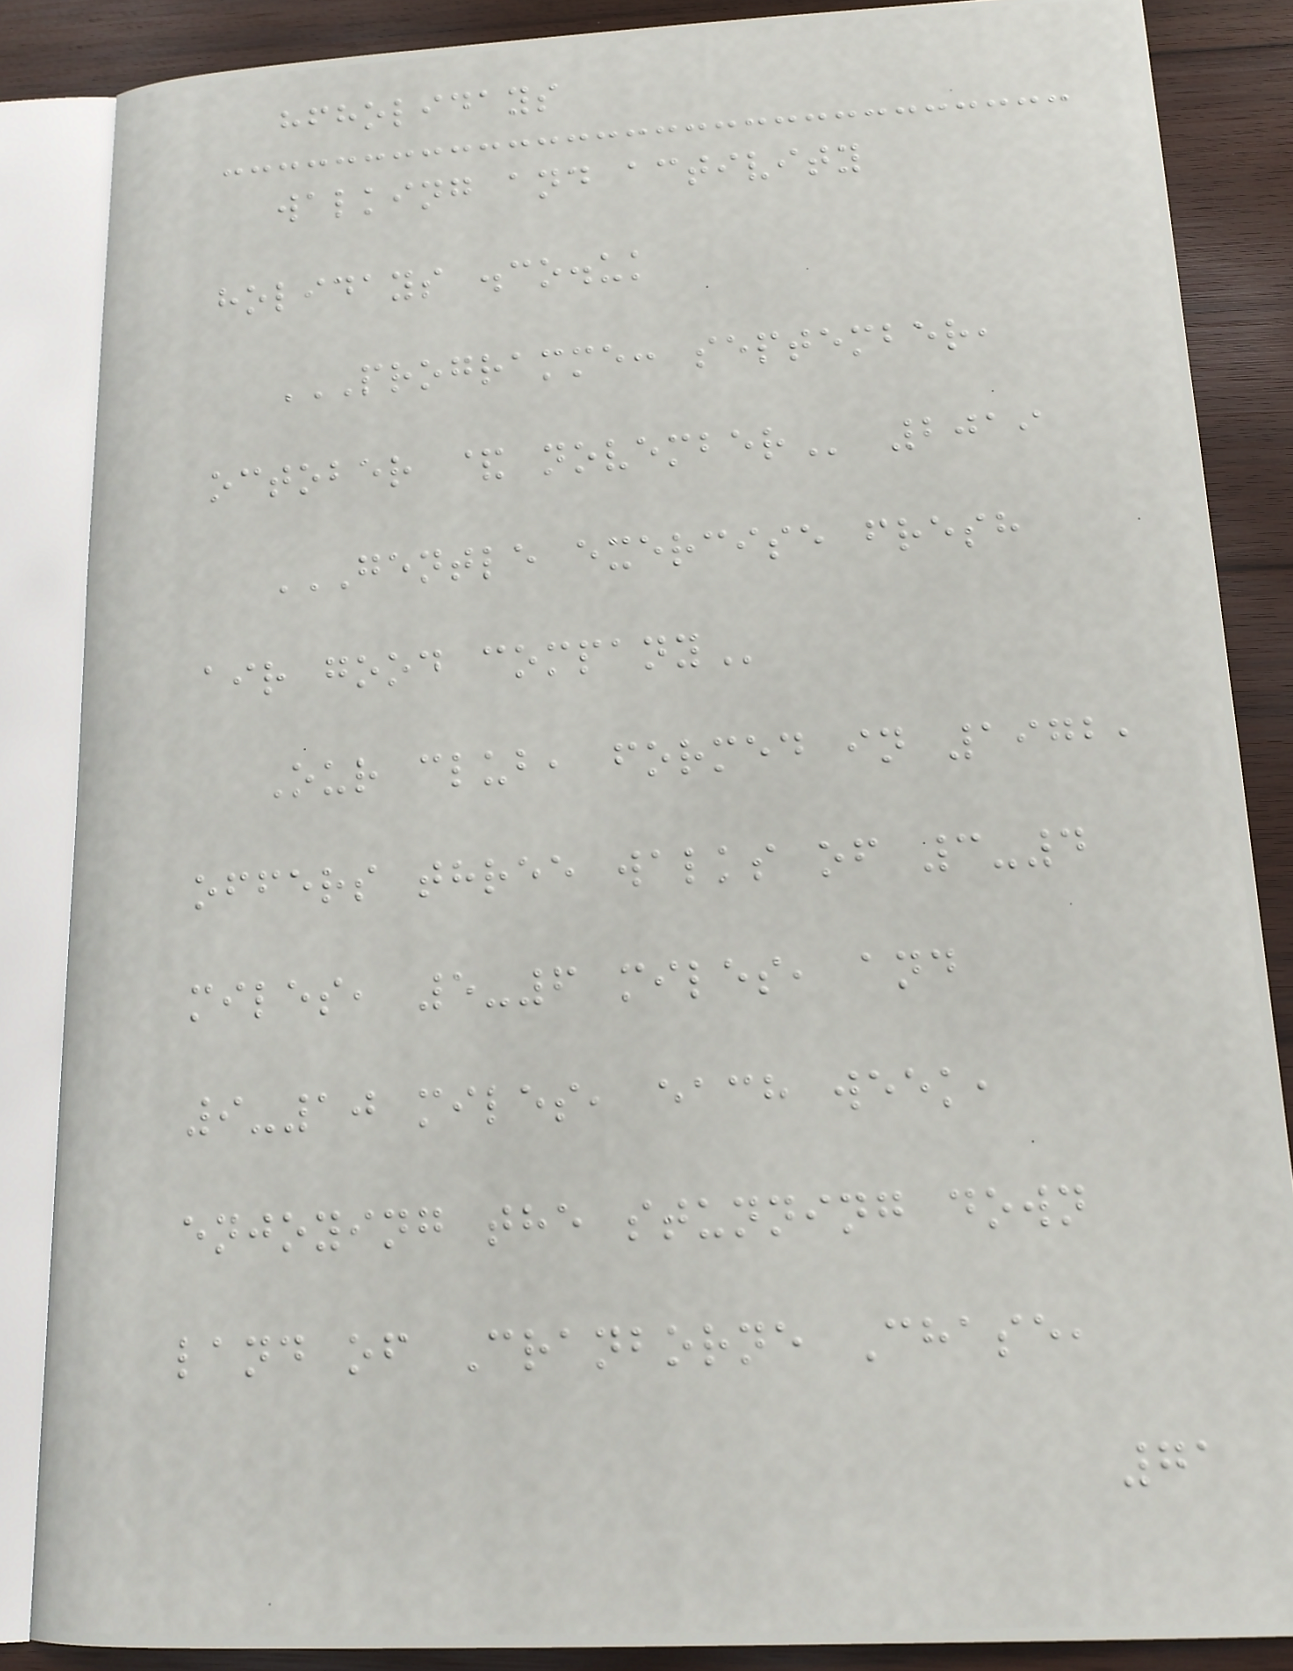hfholidays
walking and activity
holidays .co.uk
PROGRAMME: SEPTEMBER,
OCTOBER & NOVEMBER 2019
GENTLE EXERCISE FRESH
AIR GOOD COMPANY
Our club, formed in 1972,
offers three walks of 3-4
miles, 5-6 miles, and
9-10 miles, each week,
enjoying the stunning down
land of Cranborne Chase,
71
